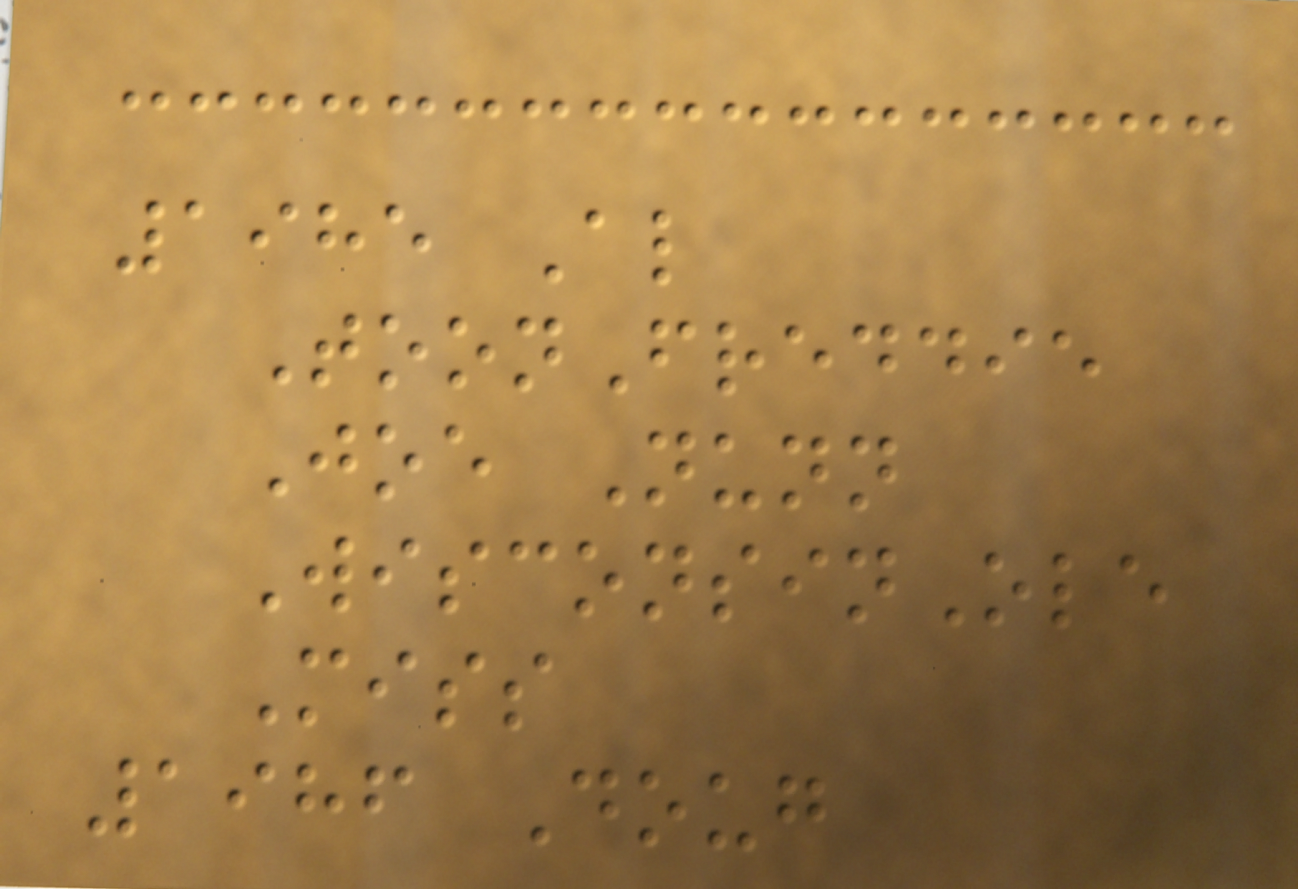1985 Al
ToonFreddie
Joe Nunn
WisconsinOle
Miss
1986 Doug
